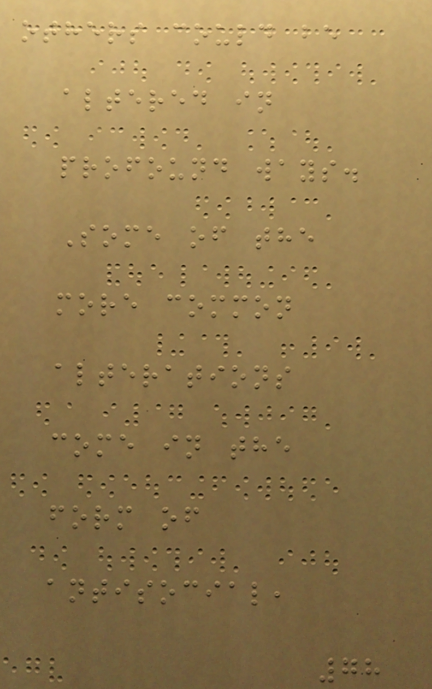others could be
altered in
profound ways.
Some of the
more common
alterations
come in the
form of
antisocial,
78
